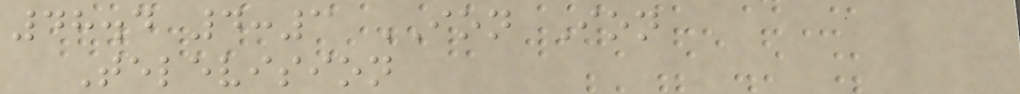48.4 4:3 ION Ion
Television
